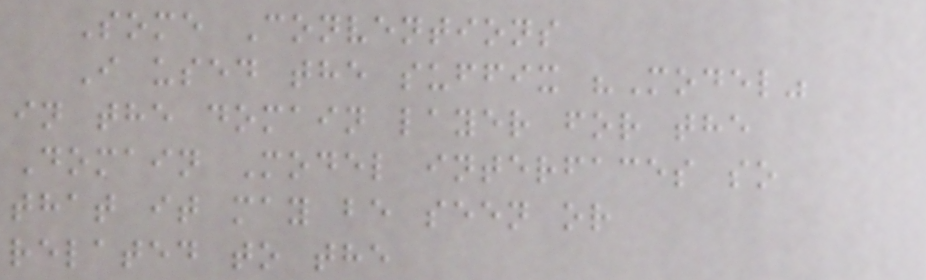Some Conventions
I used the suffix "Model"
in the domain layer for the
Domain Model interfaces so
that it may be seen or
related to the
